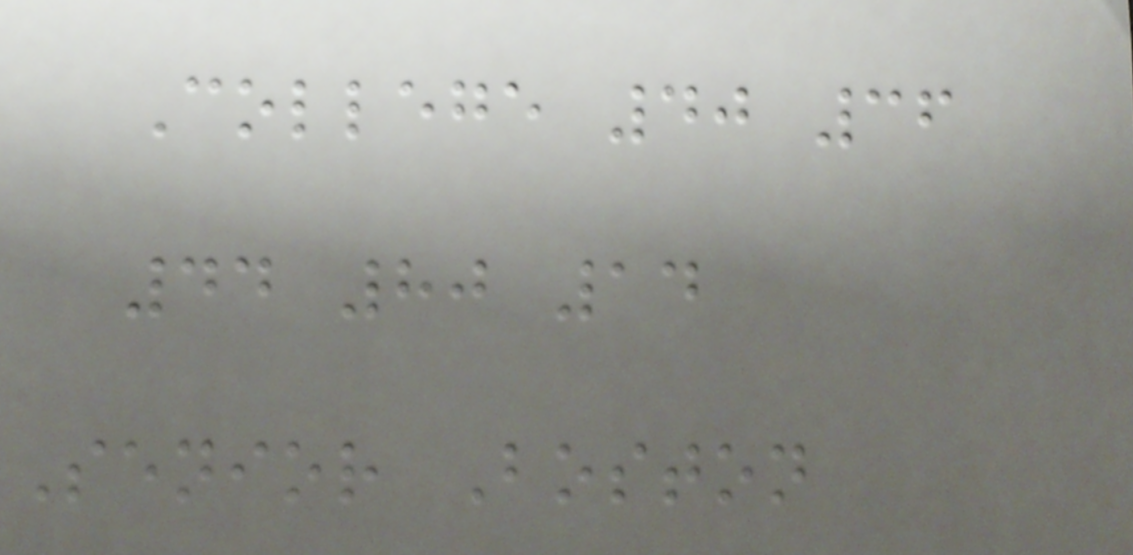College 40 36
44 80 14
Senior Boston
